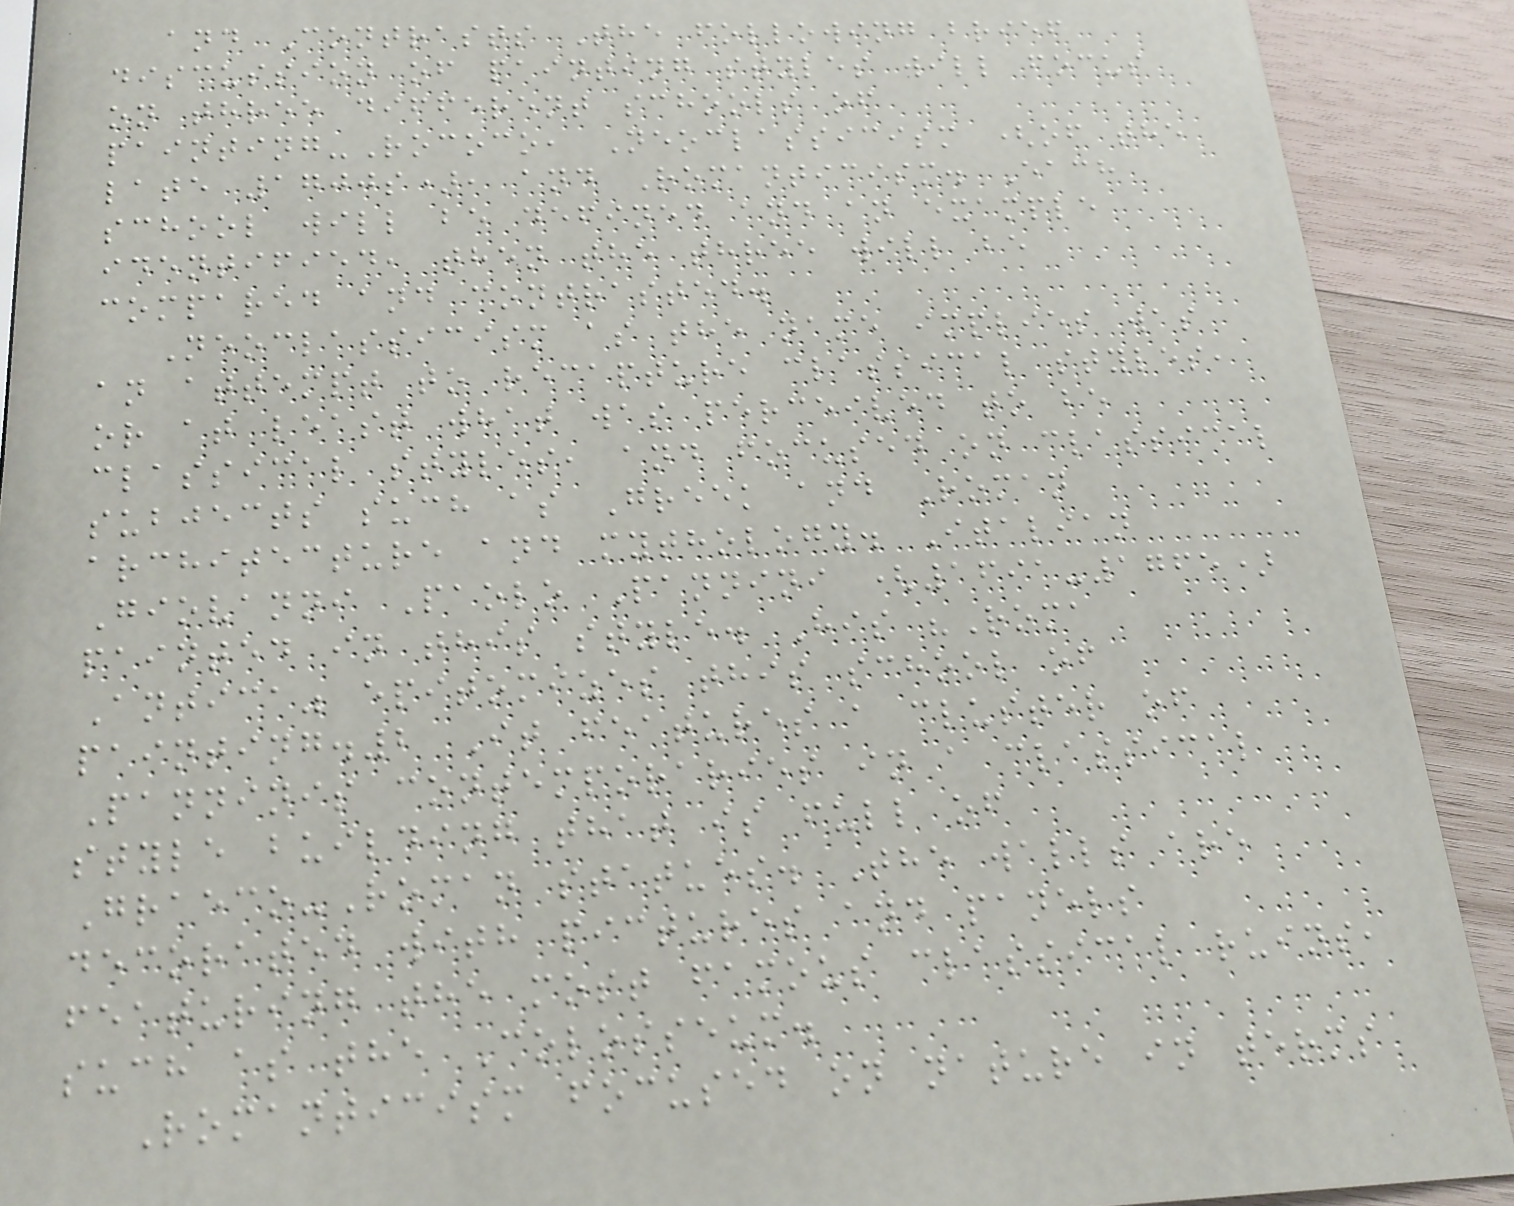and Contrasts The following brief
discussion of painting styles will focus
on three different schools of
painting-Rococo, Neoclassicism (of the
late 1700s), and Romanticism. Each
school will be defined and an example
identified, then the three will be
compared and contrasted.
Neoclassicism as the name implies was
an attempt to recapture classical styles,
or at least what was perceived to be
classical styles, and focused on classical
subjects such as Greek and Roman
architecture and mythology. Italian
Giovanni Paolo Pannini (1691-1765)
painted in this style. His "Roma
Antica" epitomizes this school of
painting.2 It features a cluster of
Panninis contemporaries in a classical
style building that is full of
Graeco-Roman statues. The walls are
decorated with pictures and panels
featuring the most famous classical ruins,
such as the Colosseum.
Romanticism focused on nature in terms
